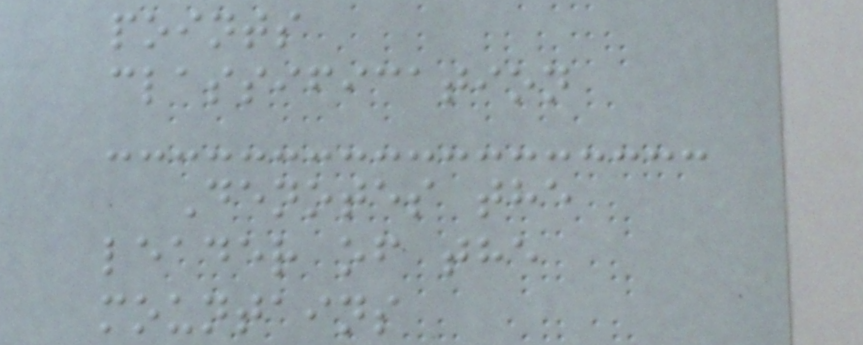points
classification
Denotes the
leader of the
mountains
